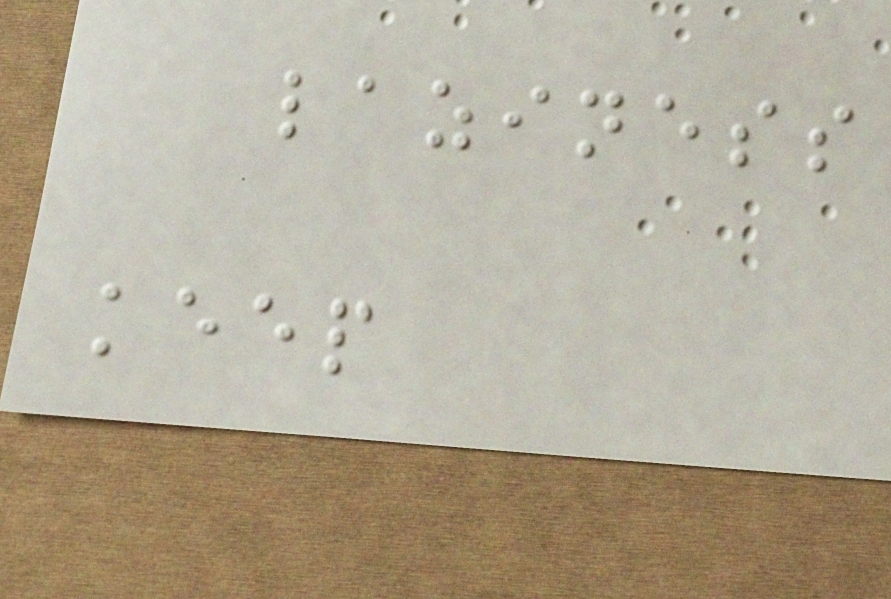laziness
keep
